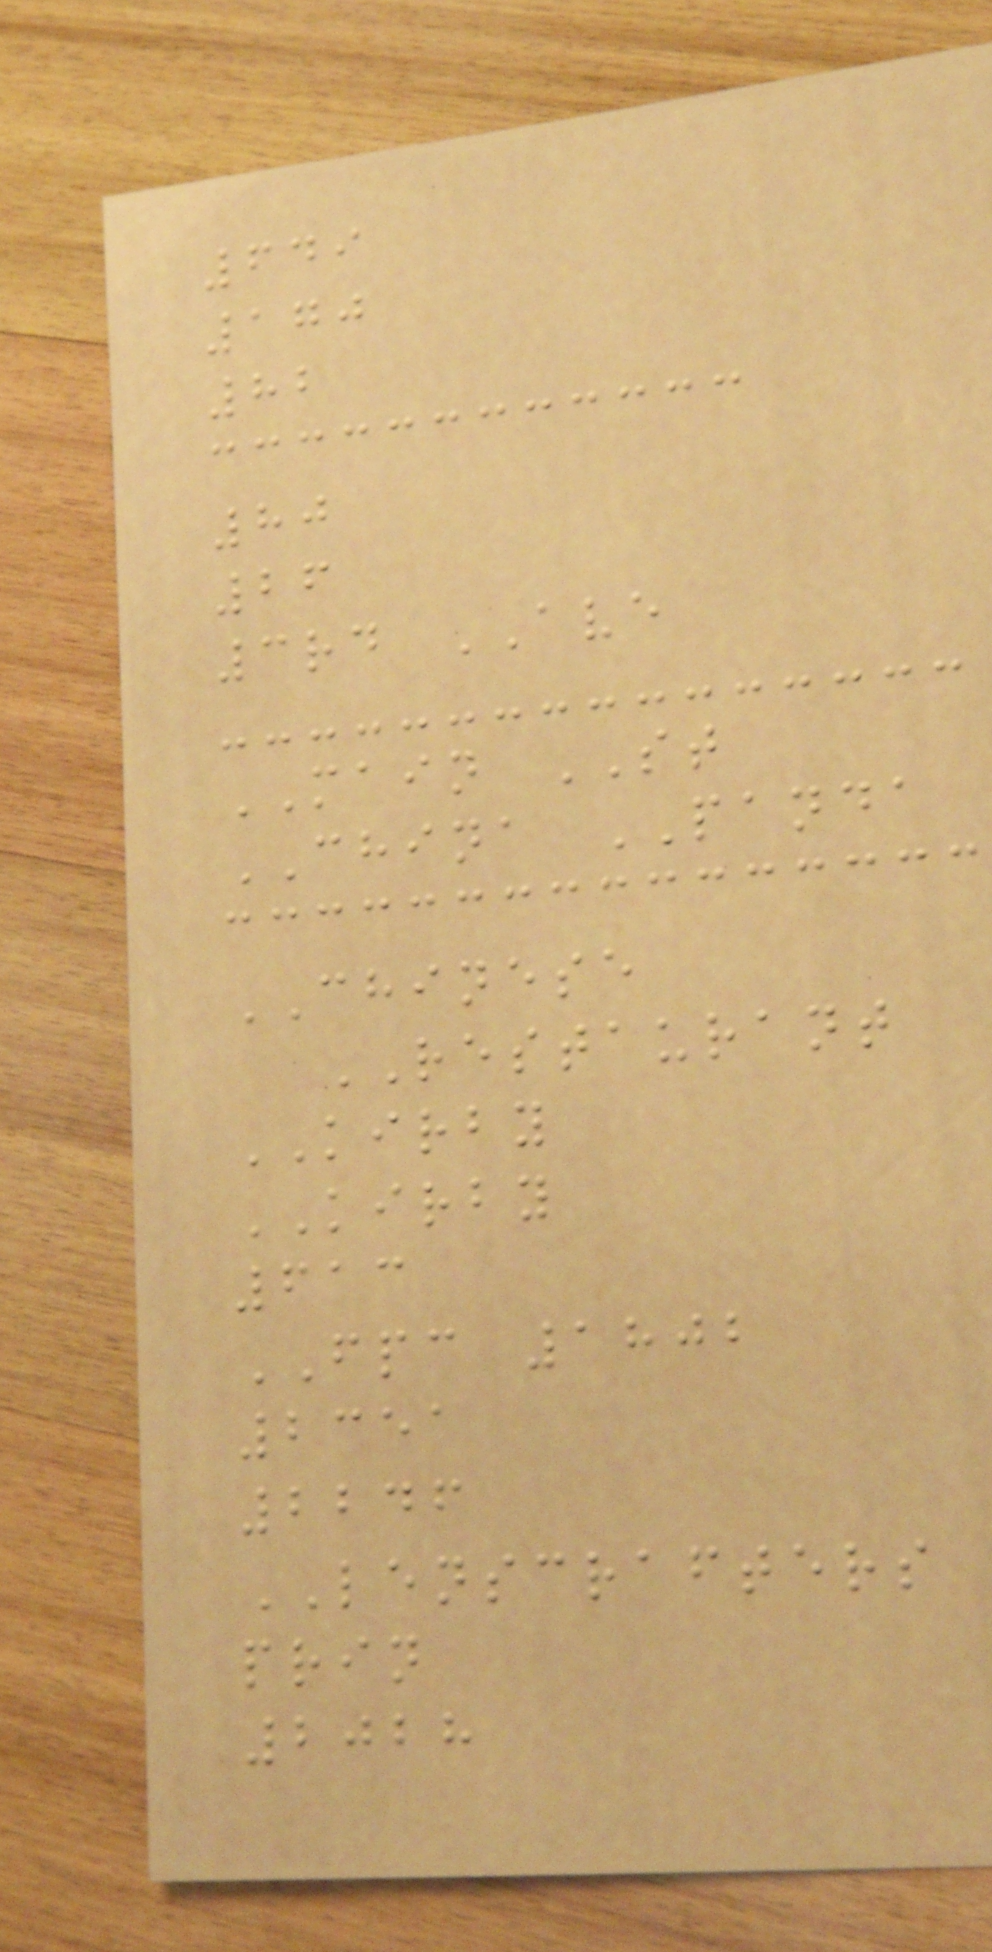649
170
82
80
26
3rd AVE
MAIN ST
CHINA PANDA
CHINESE
RESTAURANT
KIRBY
KIRBY
613
FPC 1802
2351
2246
LENSCRAFTERS
prin
2028
